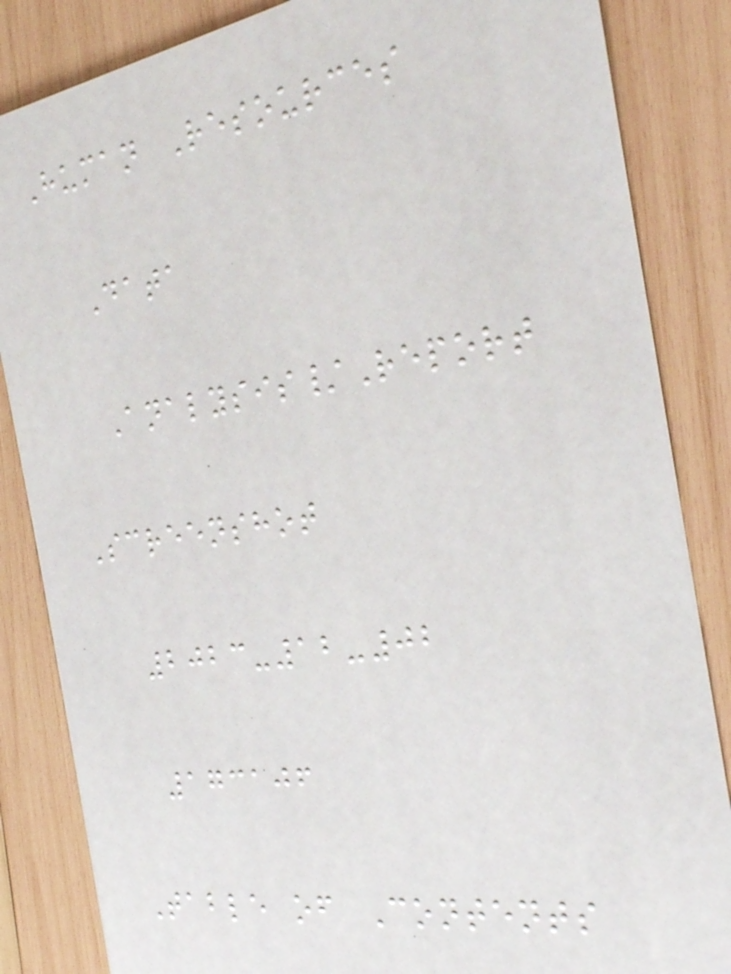Human Resources
Data
Analysis/Report
Screenshot
2023-12-02
173106
Table of Contents
